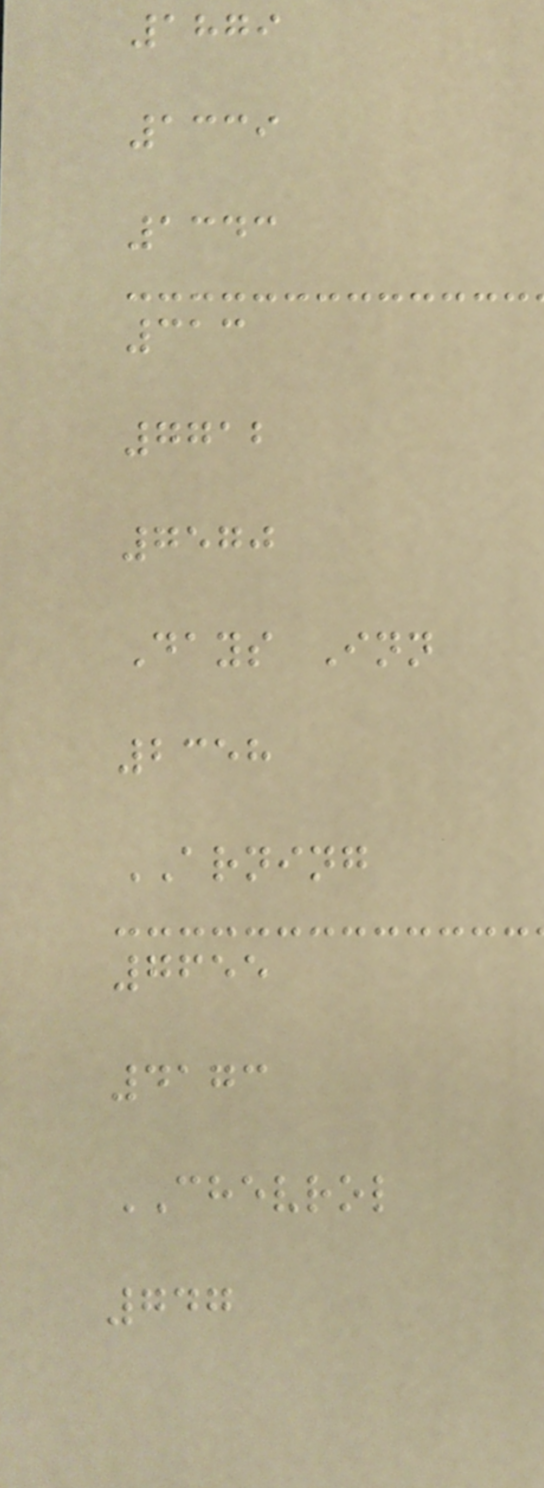1879
1339
1343
313
7712
7570
Days Inn
2358
ARNING
7655
4173
CHEVROL
747
